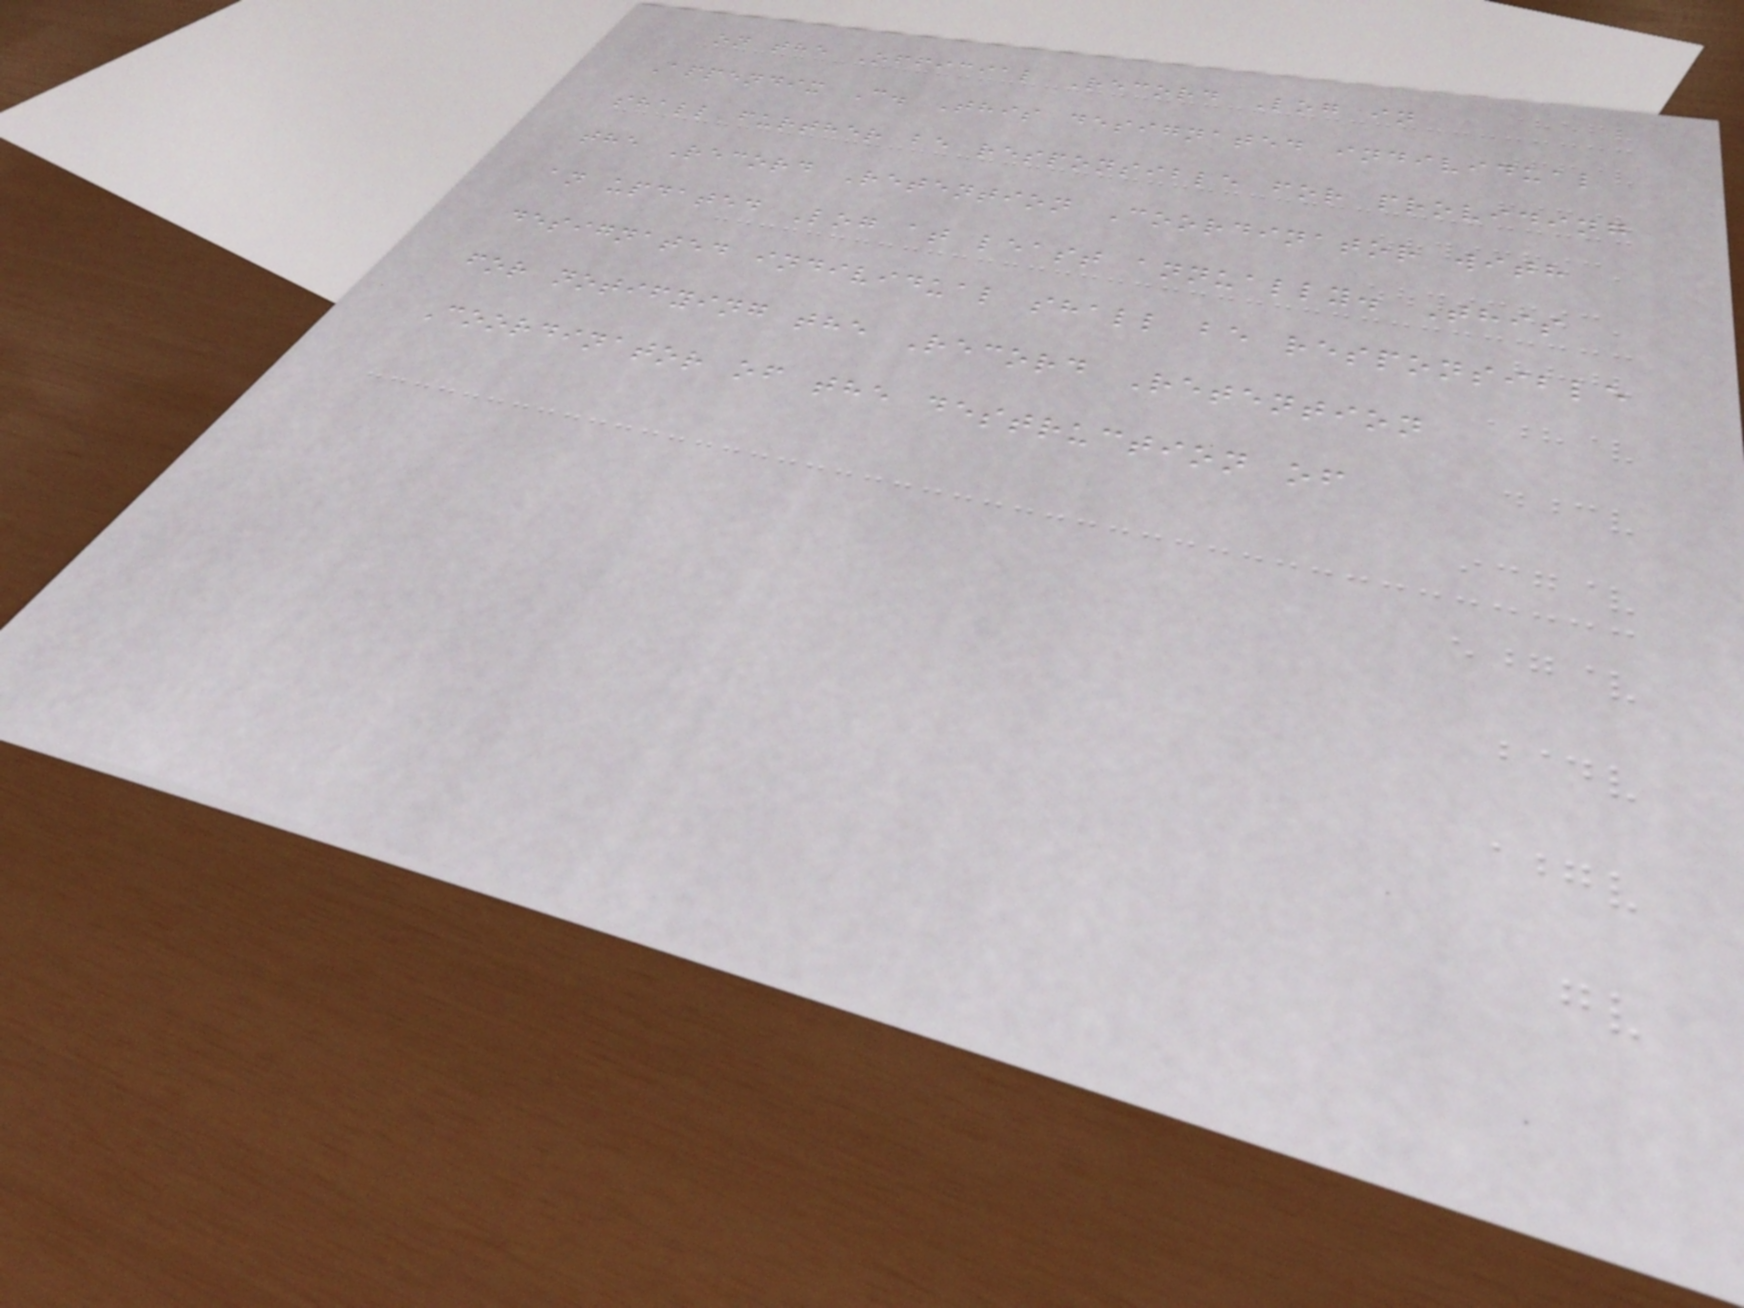on the Official Record Log in
Appendix C. This designated individual
shall further be responsible for providing
the Record Retention Coordinator with
an updated Log at least annually. This
designated individual shall be responsible
for notifying the Record Retention
Coordinator of the destruction of
